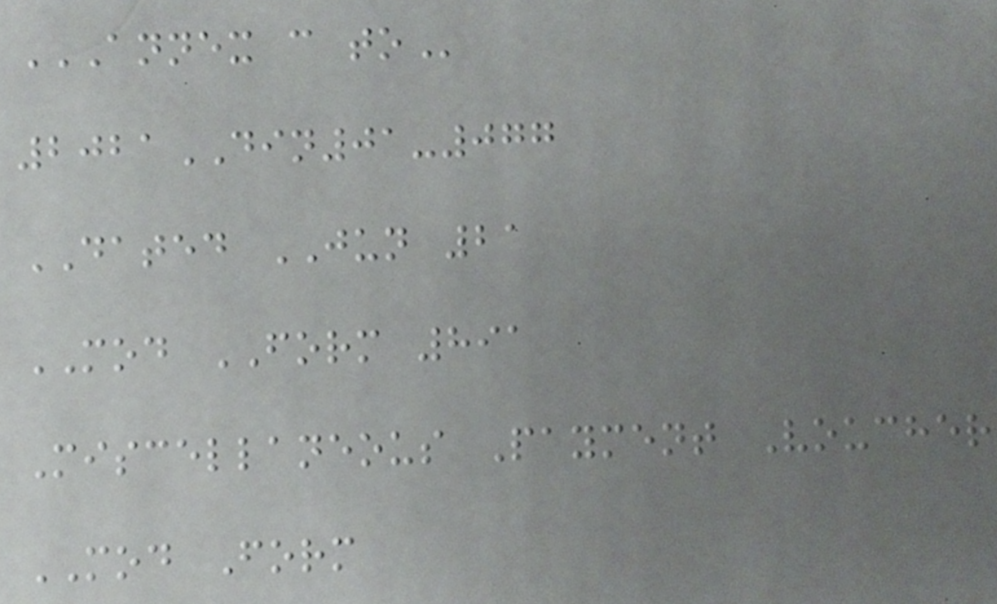ANNEX C TO
2021DIN01-077
DATED JUN 21
MOD FORM 891
Miscellaneous Payment Voucher
MOD Form
